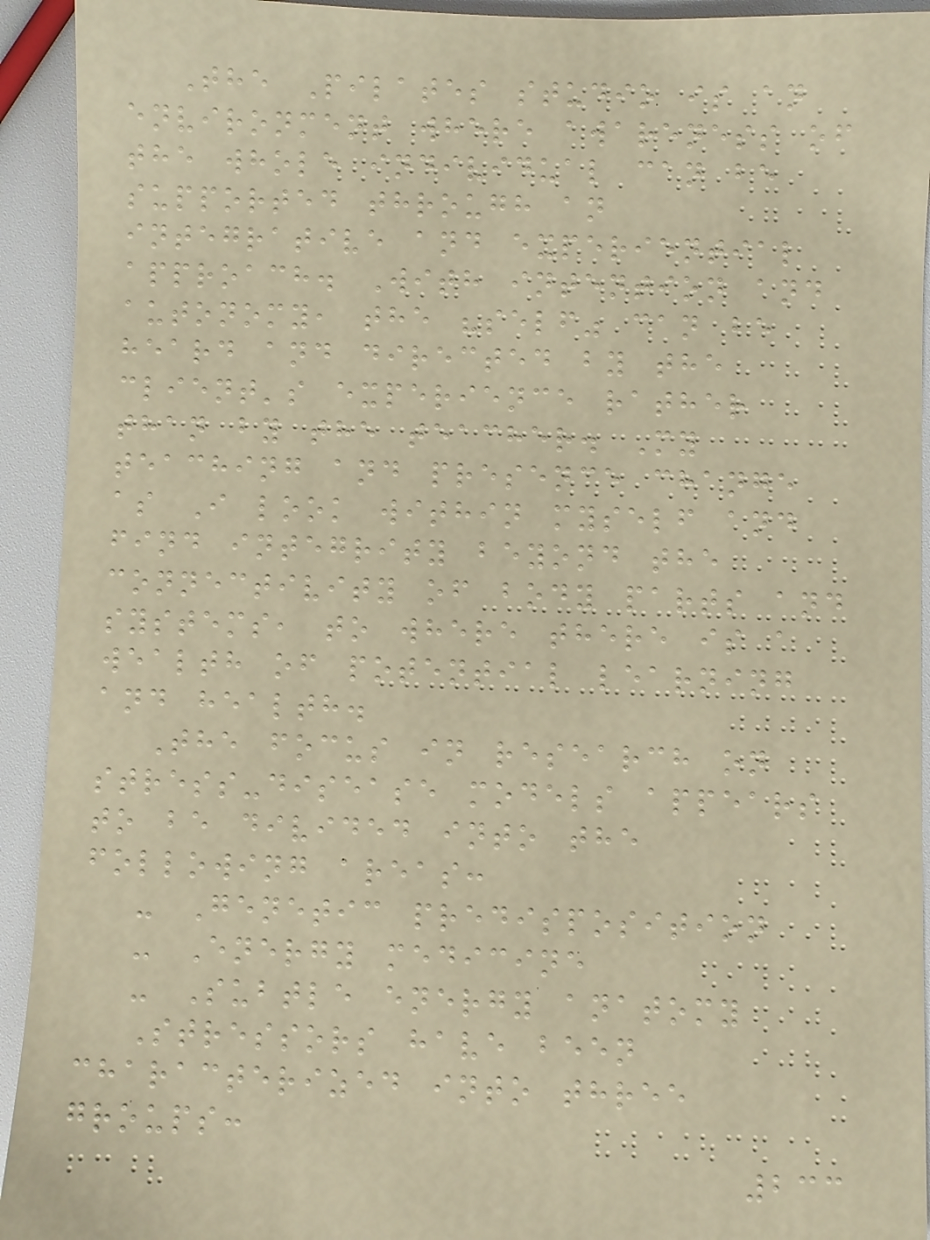The Pilates studio is an
environment where awareness of
the whole individual can be
supported through an
integrative and experiential
approach. With intention and
autonomy, the "self" can be
heard and directed by the
client's experience rather
than by the teacher. My
teaching and presence change
as I look within myself and
find integrity beyond the
connectivity of body parts and
systems, to where there is a
wealth of potential learning
and health.
The focus in research on
stress-disease models appears
to be divided into the
following areas:
- Genetic predisposition
- Energy medicine
- Subtle energy anatomy
Stressors have been
characterized into three
groups:
233
